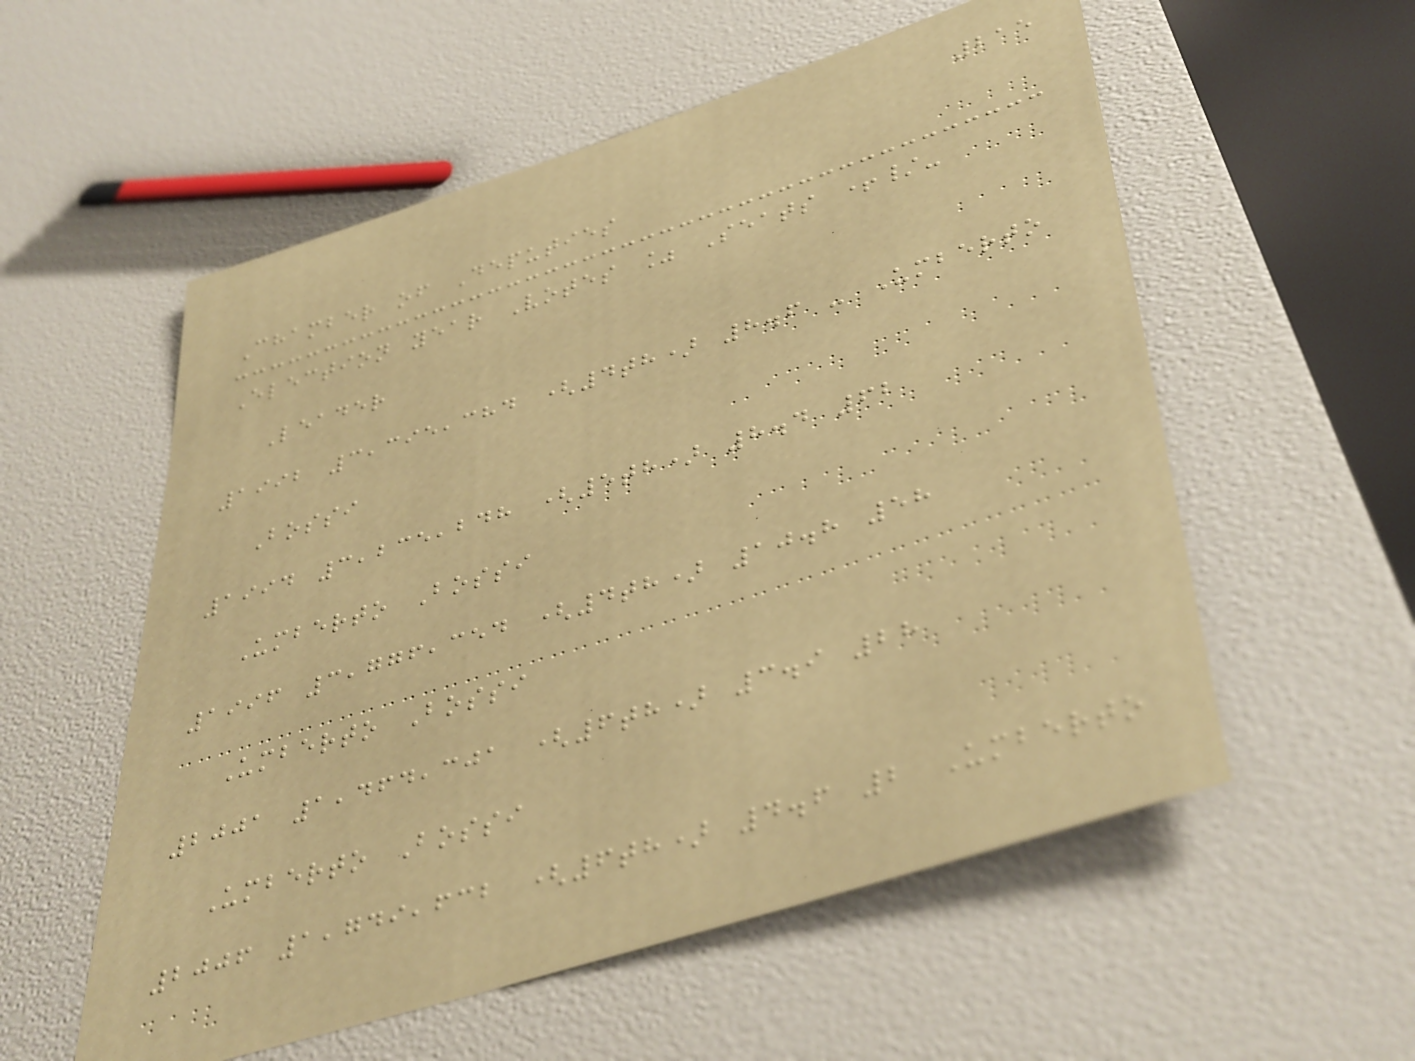215
Chamber of Deputies
Election year Votes % Seats +/-
Leader
1992 3,395,384 (4th) 8.6 - Umberto
Bossi
1994 3,235,248 (5th) 8.4 62
Umberto Bossi
1996 3,776,354 (4th) 10.8 58
Umberto Bossi
2001 1,464,301 (6th) 3.9 28
Umberto Bossi
2006 1,749,632 (6th) 4.6 2 Umberto
